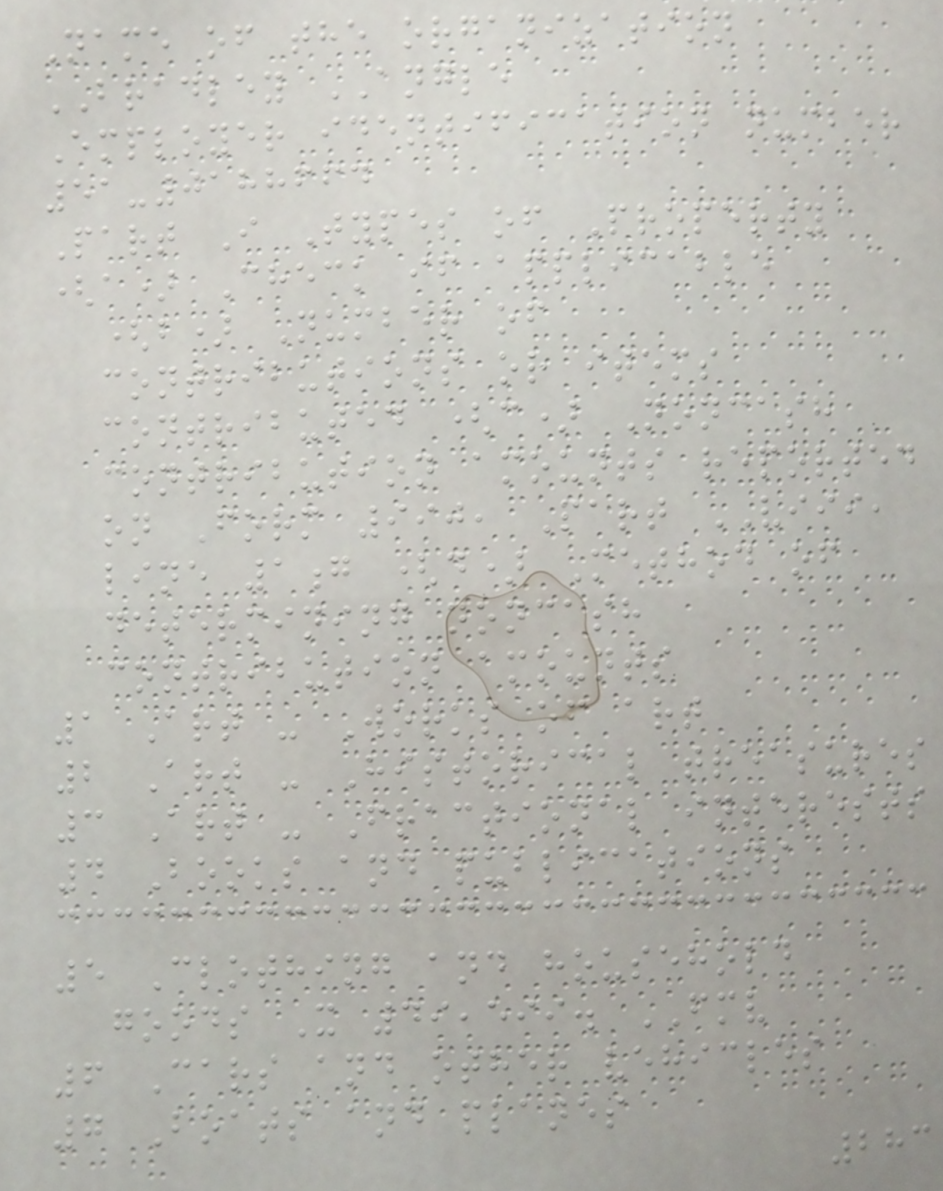Name of the organization
BRADLEY ANGLE
Employer identification number
51-0188664
Part I Types of Property
(a) Check if applicable
(b) Number of
contributions or items
contributed (c) Noncash
contribution amounts reported
on Form 990, Part VIII,
line 1g (d) Method of
determining noncash
contribution amounts
1 Art - Works of art
2 Art - Historical treasures
3 Art - Fractional interests
4 Books and publications
5 Clothing and household
goods X 49,599. FMV
6 Cars and other vehicles
7 Boats and planes
283
